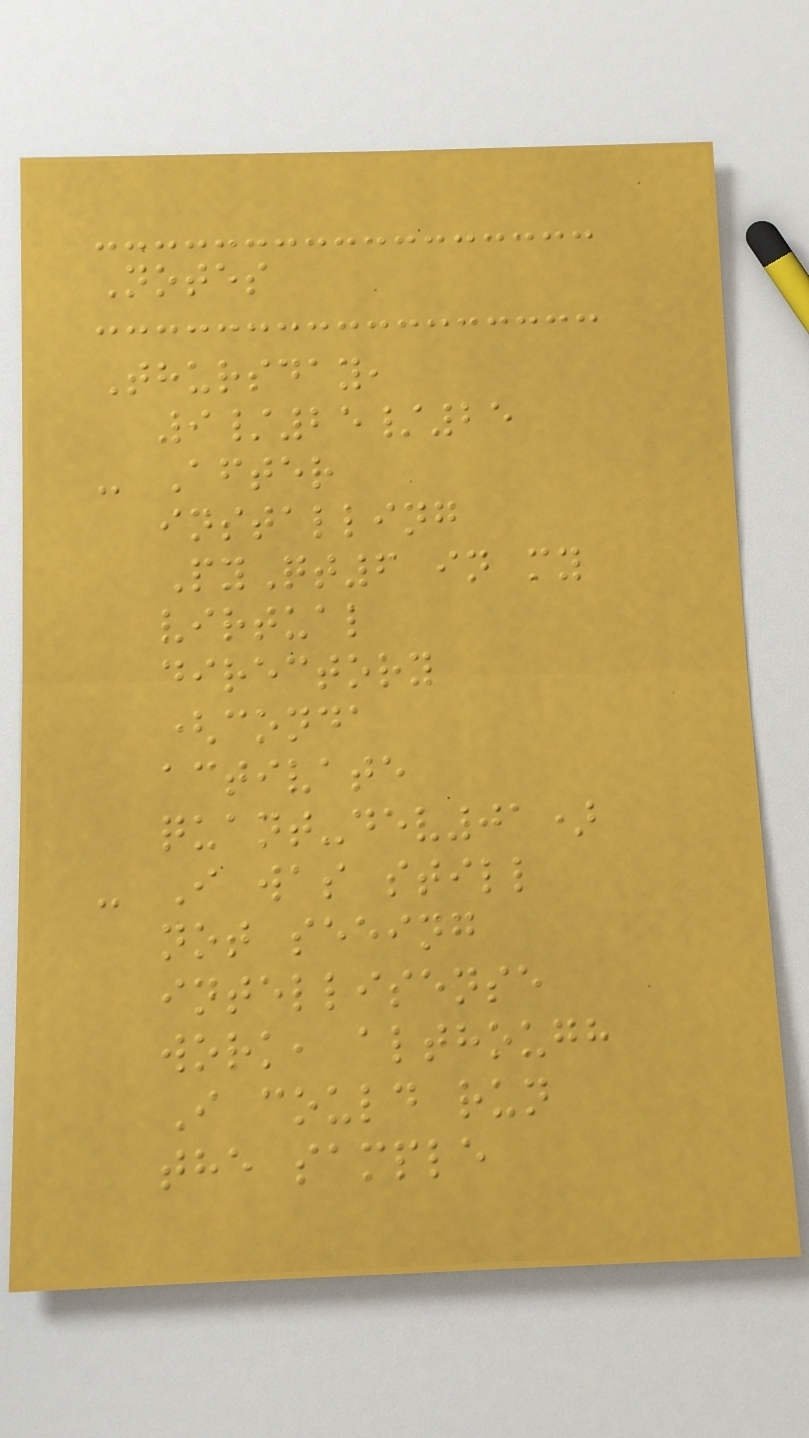Notes
Thursday,
9/25/25
- After
installing
PyQt6 in my
virtual
directory
(conda
activate
quant-dev01)
- I was still
not seeing
intellisense
work, although
I could run
the sample
